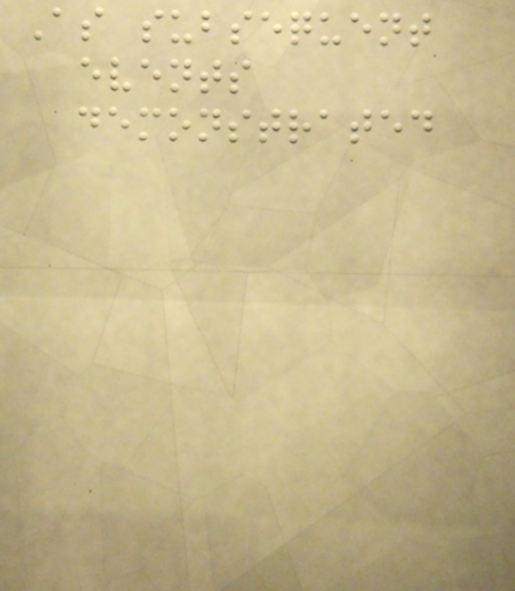As subsequent
events
demonstrated
